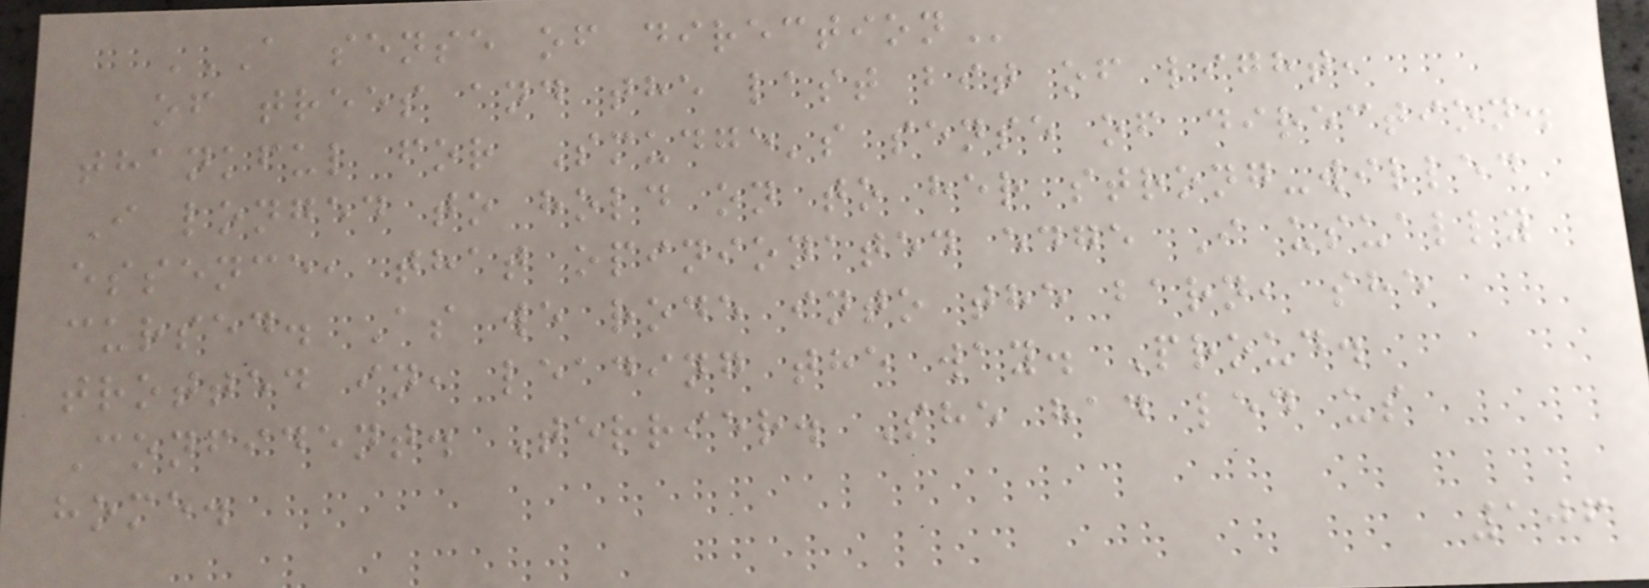A SENSE OF DIRECTION
of trees and the last bit of light,
thankful for Smudge's sense of direction.
I longed to hold on to her strong-willed
essence, that opinionated edge I usually
cursed. As we rode into the barn, she
trotted in, leading the way. Proud.
Confident. Terrier. She had led us
home.
106
